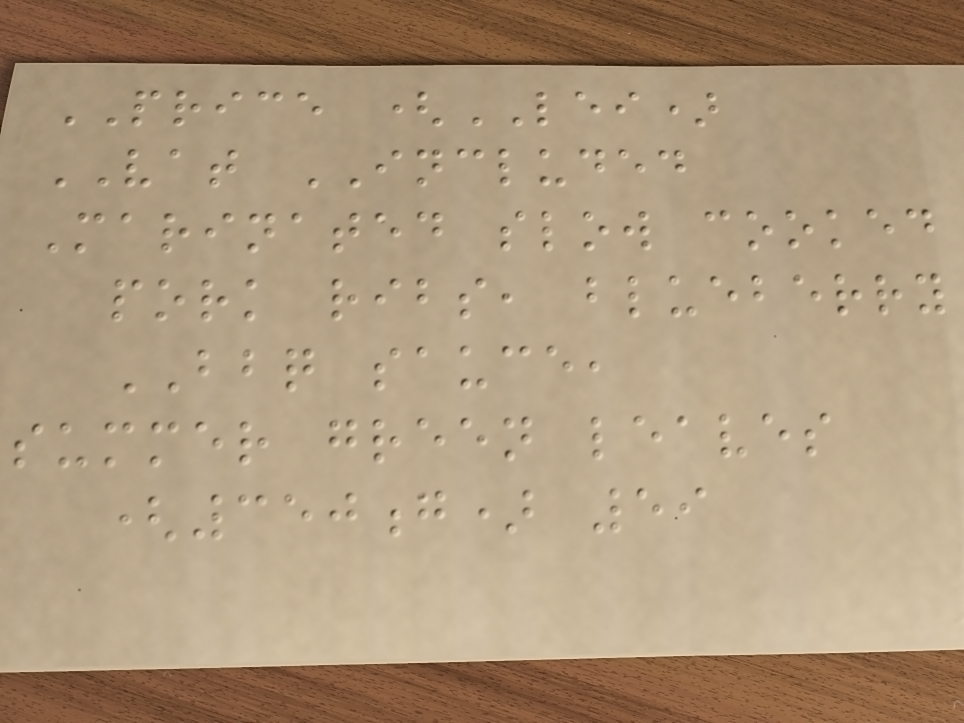PRICE (LEI)
VAT INCLUDED
Marinated slow cooked
pork ribs, blueberry
BBQ sauce,
summer green leaves
(350g) 59
